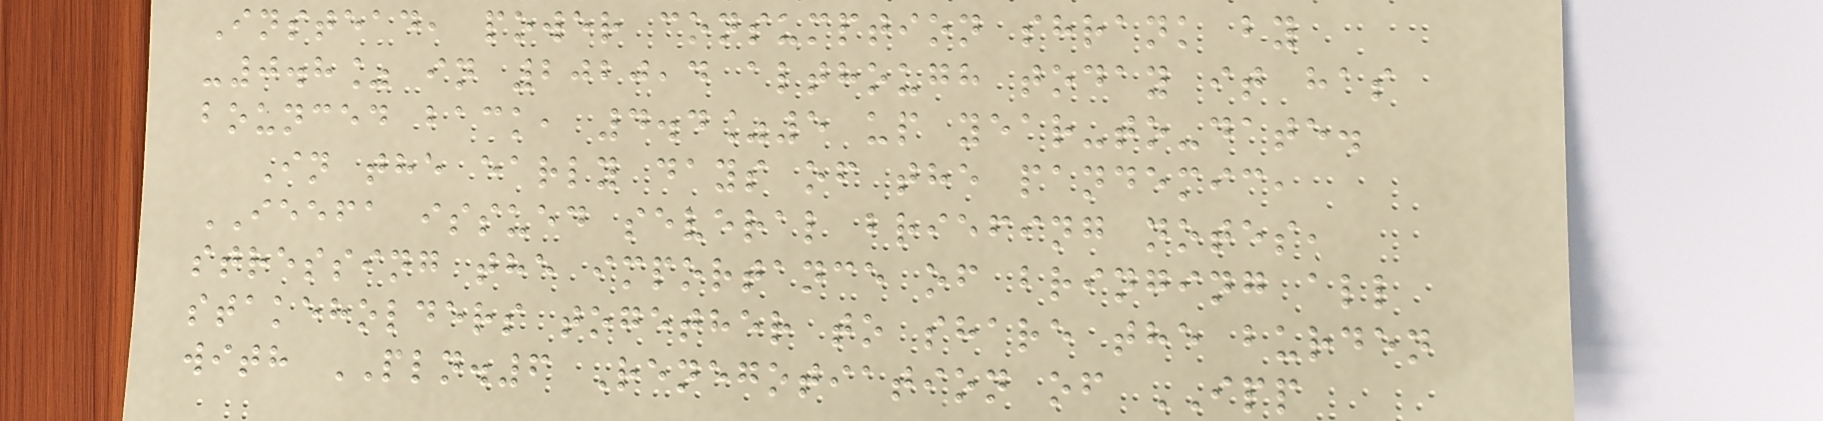Instead, power consumption shrank by
-0.8% in 2020,4 although today it has
bounced back, 4.4%5 up year-to-date.
In the early days of the pandemic,
IEEFA issued several briefing notes,
stressing the importance of bringing all
stakeholders together to share the burden
with PLN.6 Renegotiation of IPP
